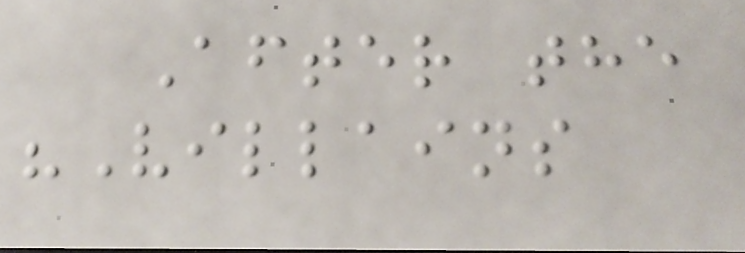After the
"Villains
